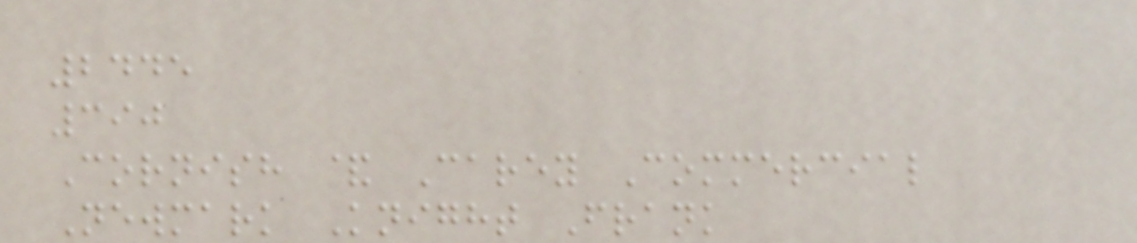2445
390
Cornish & Carey Commercial
Newmark Knight Frank
